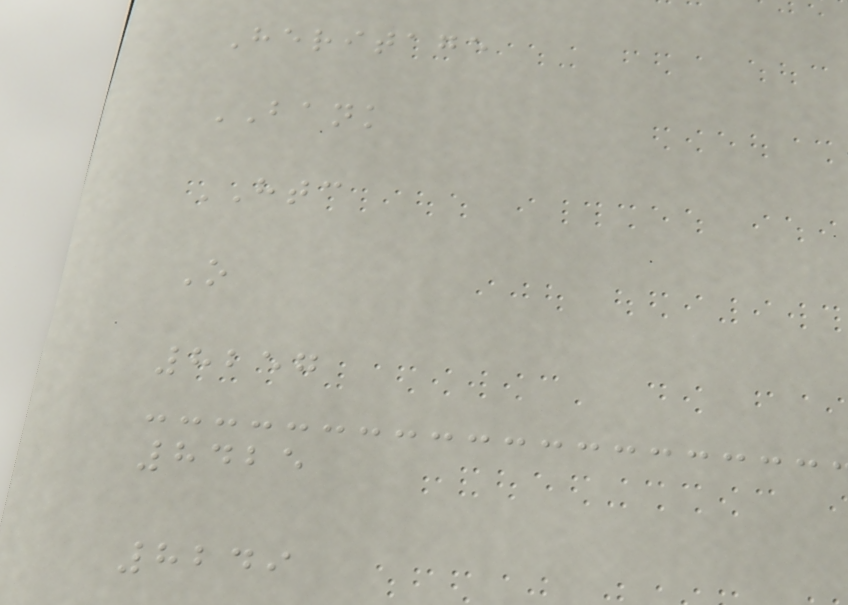Heritage
BANK
HTC
O
8257
8425
8249
